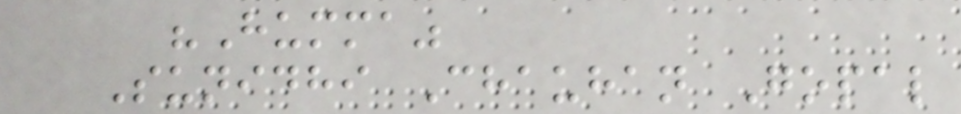"Humma"
Sunidhi Chauhan Gopal
